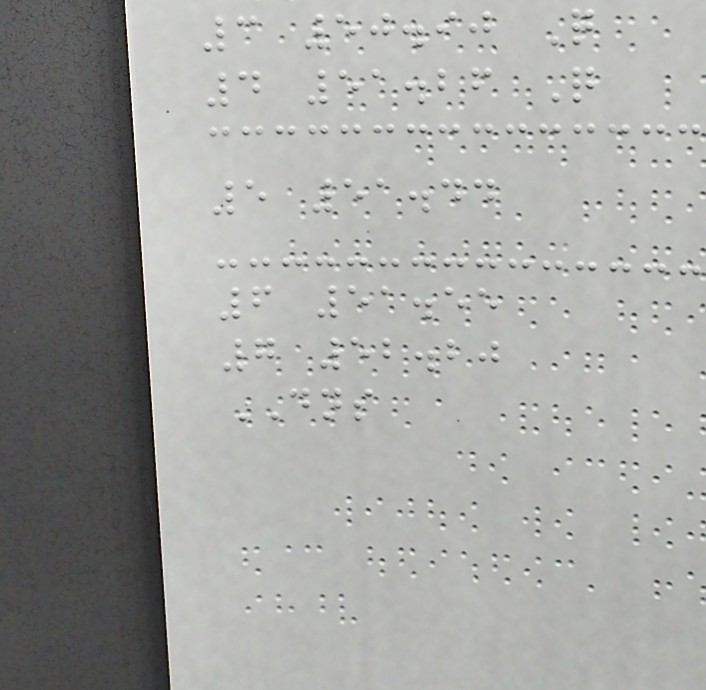3 50.90 Q
4 51.26 Q
5 51.44
6 51.55
7 52.20
DNS
